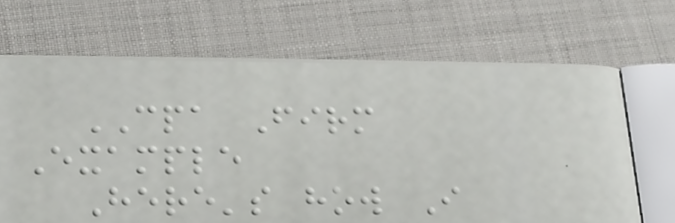CPA Firm
Example
Here's how I
